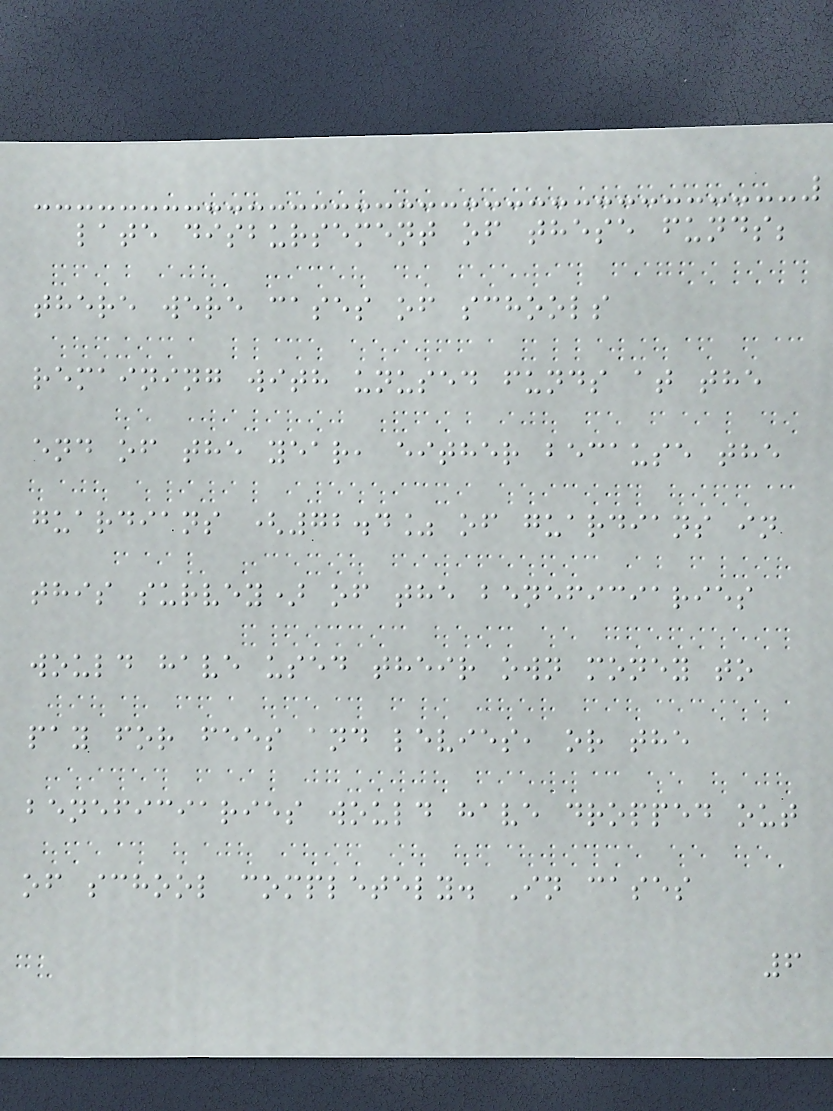late disbursement of these funds;
there were cases of schools
remaining with unused funds at the
end of the year, either because the
guardians (72.4% of guardians in
this survey) of the beneficiaries
would have used their own money to
pay for fees and levies, or the
beneficiaries would have dropped out
of school completely. In cases
6
